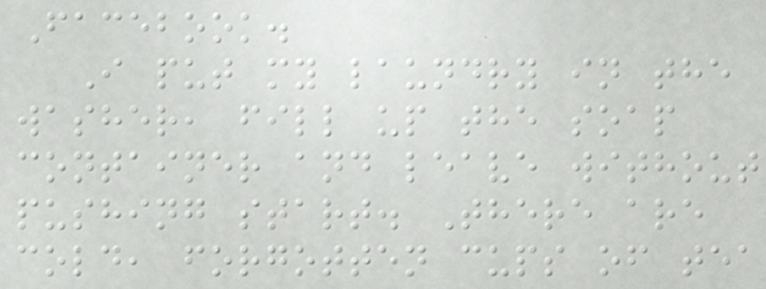Facebook.
I put my laundry in the
washer, fill up the soap
container and leave without
pushing start. There are
cold, forgotten cups of tea
